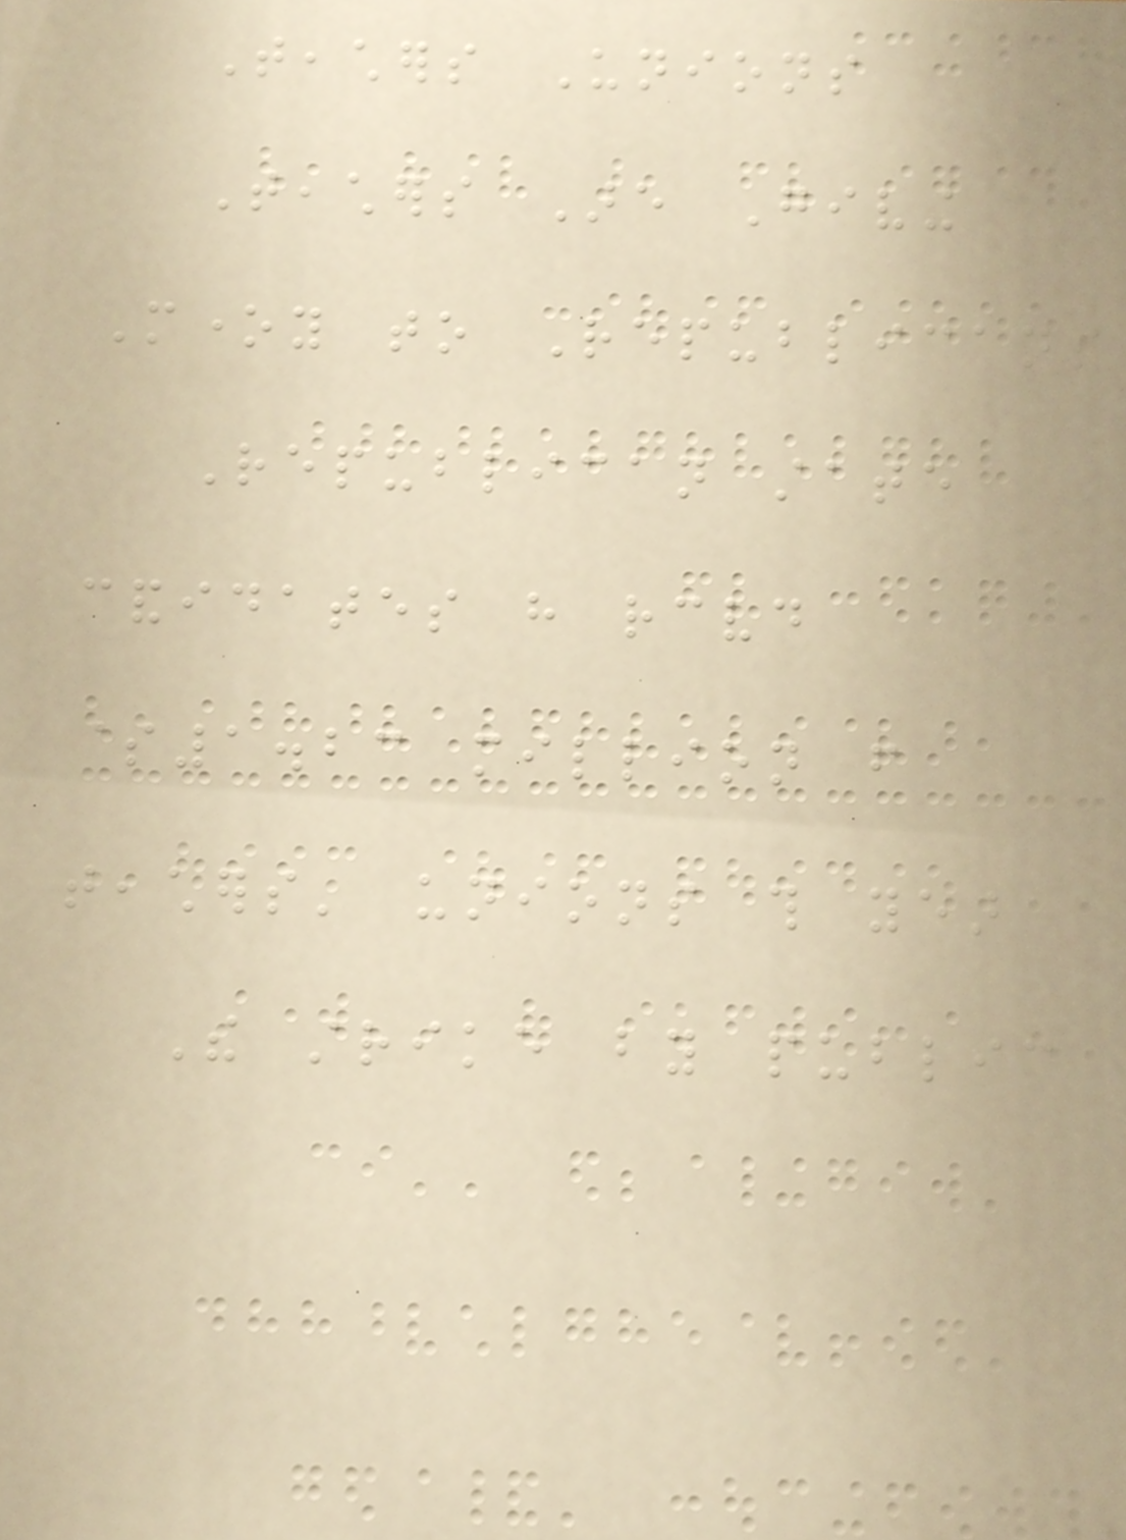Teachers Unions
Teachers Are Giving
Money to Republicans
Republican state
candidates have received
$1.23 million from
teachers' unions this year
The strike by public
